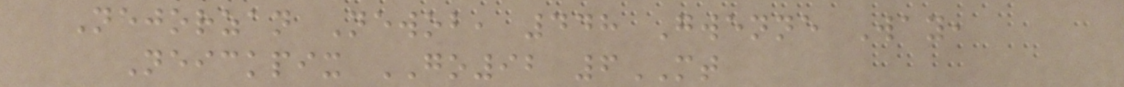Nejorzan Newob, 448 Gwenne Way,
Neickpix GO92 6MT
